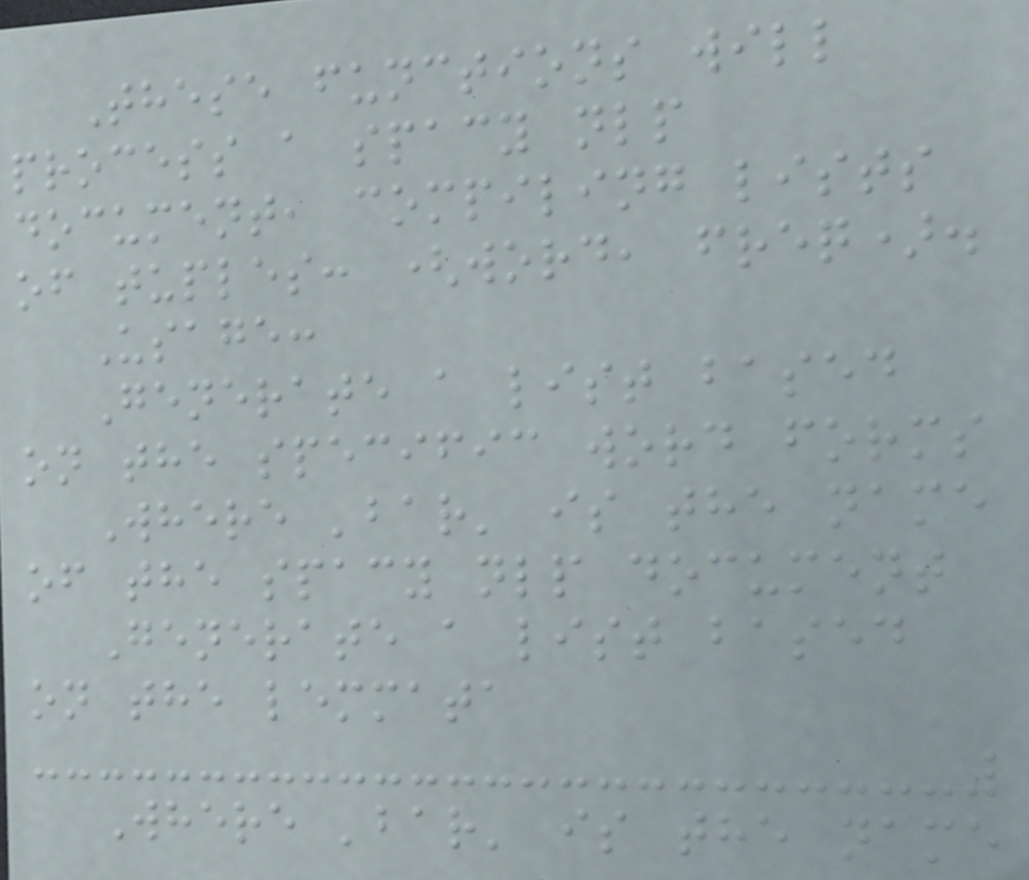These functions will
process a spacy nlp
document, compiling lists
of tuples: (word, freq).
Usage:
Generate a list based
on the specific word forms
Where 'bar' is the name
of the spacy nlp document
Generate a list based
on the lemmata
Where 'bar' is the name
